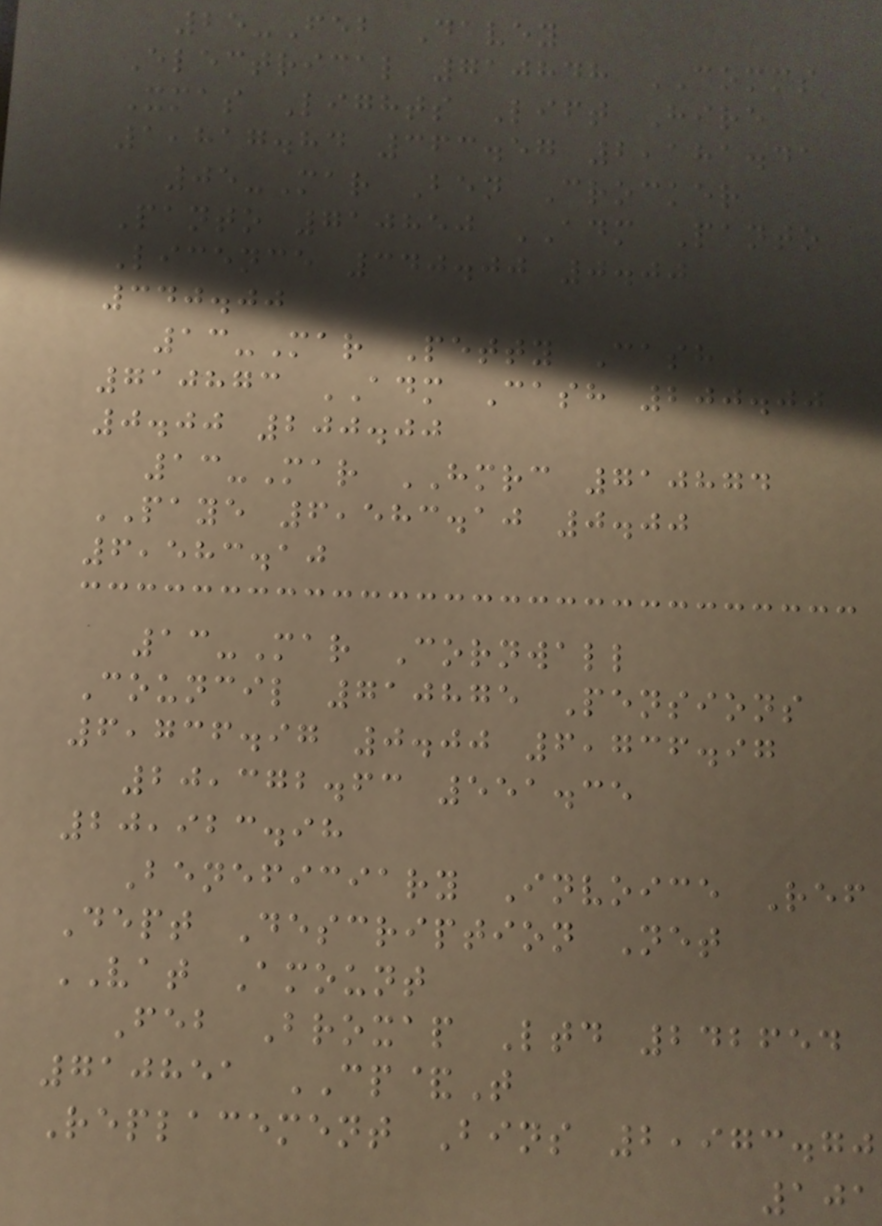25-Feb Davey
Electrical 710848 COMMS
Xmas Lights Lift Hire
1,817.84 363.57 2,181.41
05-Mar Ben Crocker
Panto 710850 ADM Panto
Licence 340.00 0.00
340.00
13-Mar Petty Cash
710873 ADM Cash 200.00
0.00 200.00
13-Mar HMRC 710874
PAYE 6,583.10 0.00
6,583.10
13-Mar Cornwall
Council 710875 Pensions
6,736.97 0.00 6,736.97
20,372.63 551.35
20,923.98
Beneficiary Invoice Ref
Dept Description Net
VAT Amount
Feb Broxap Ltd 242654
710851 CP&T
Replacement Bins 2,973.70
101
